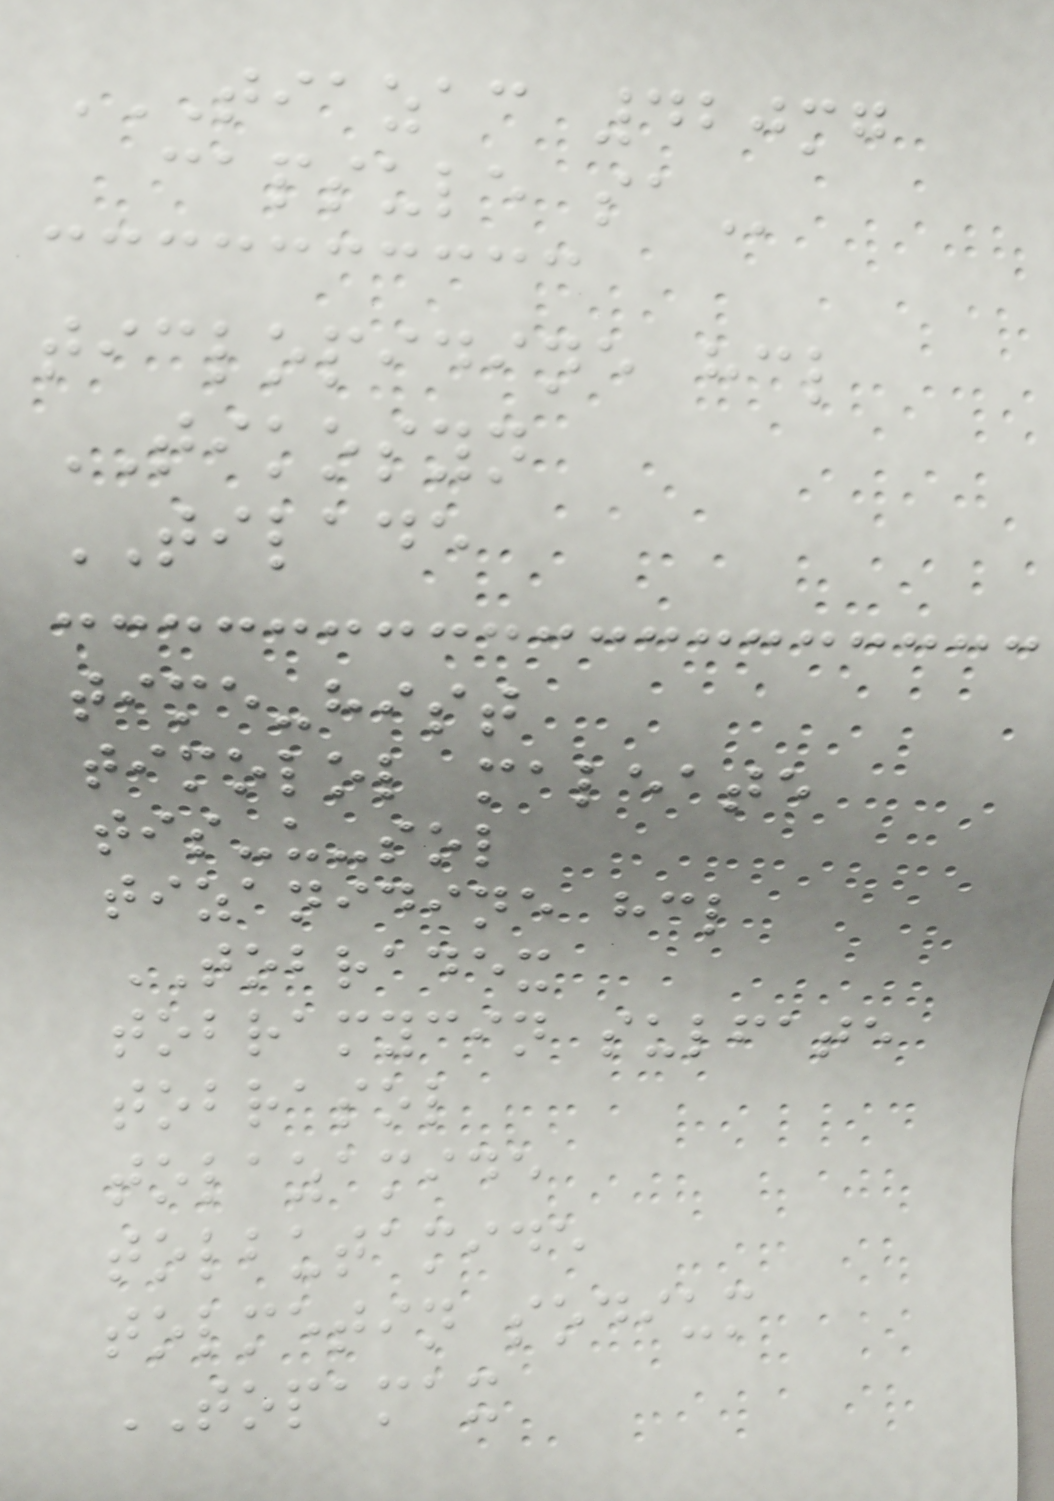TIAZAC 420MG
CAPSULE SA
ticlopidine hcl
TIKOSYN
TILADE
time-hist
timolol maleate
tis-u-sol
tizanidine hcl
TOBRADEX
tobramycin sulfate
tobrasol
tolazamide
tolbutamide
tolmetin sodium
TOPAMAX
